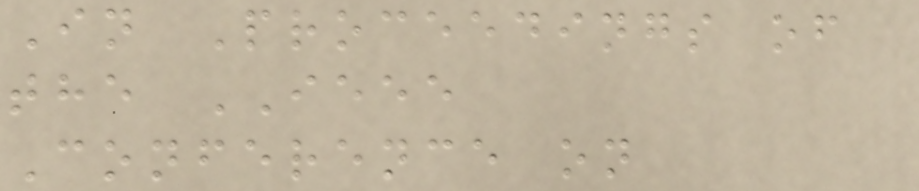In Proceedings of
the IEEE
Conference on
